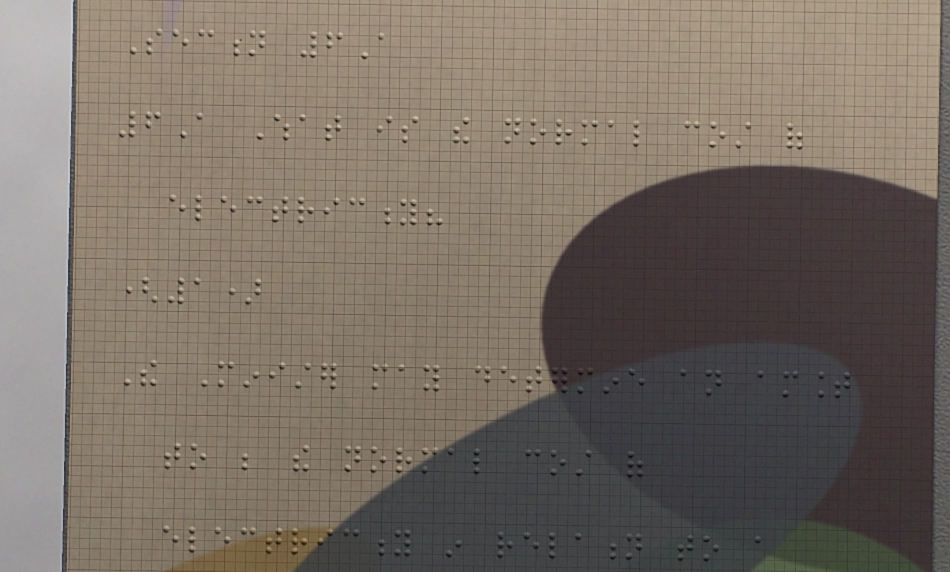Section 6A
6A What is the normal cost of
electricity?
(1)
The Minister may determine an amount
to be the normal cost of
electricity in relation to a
